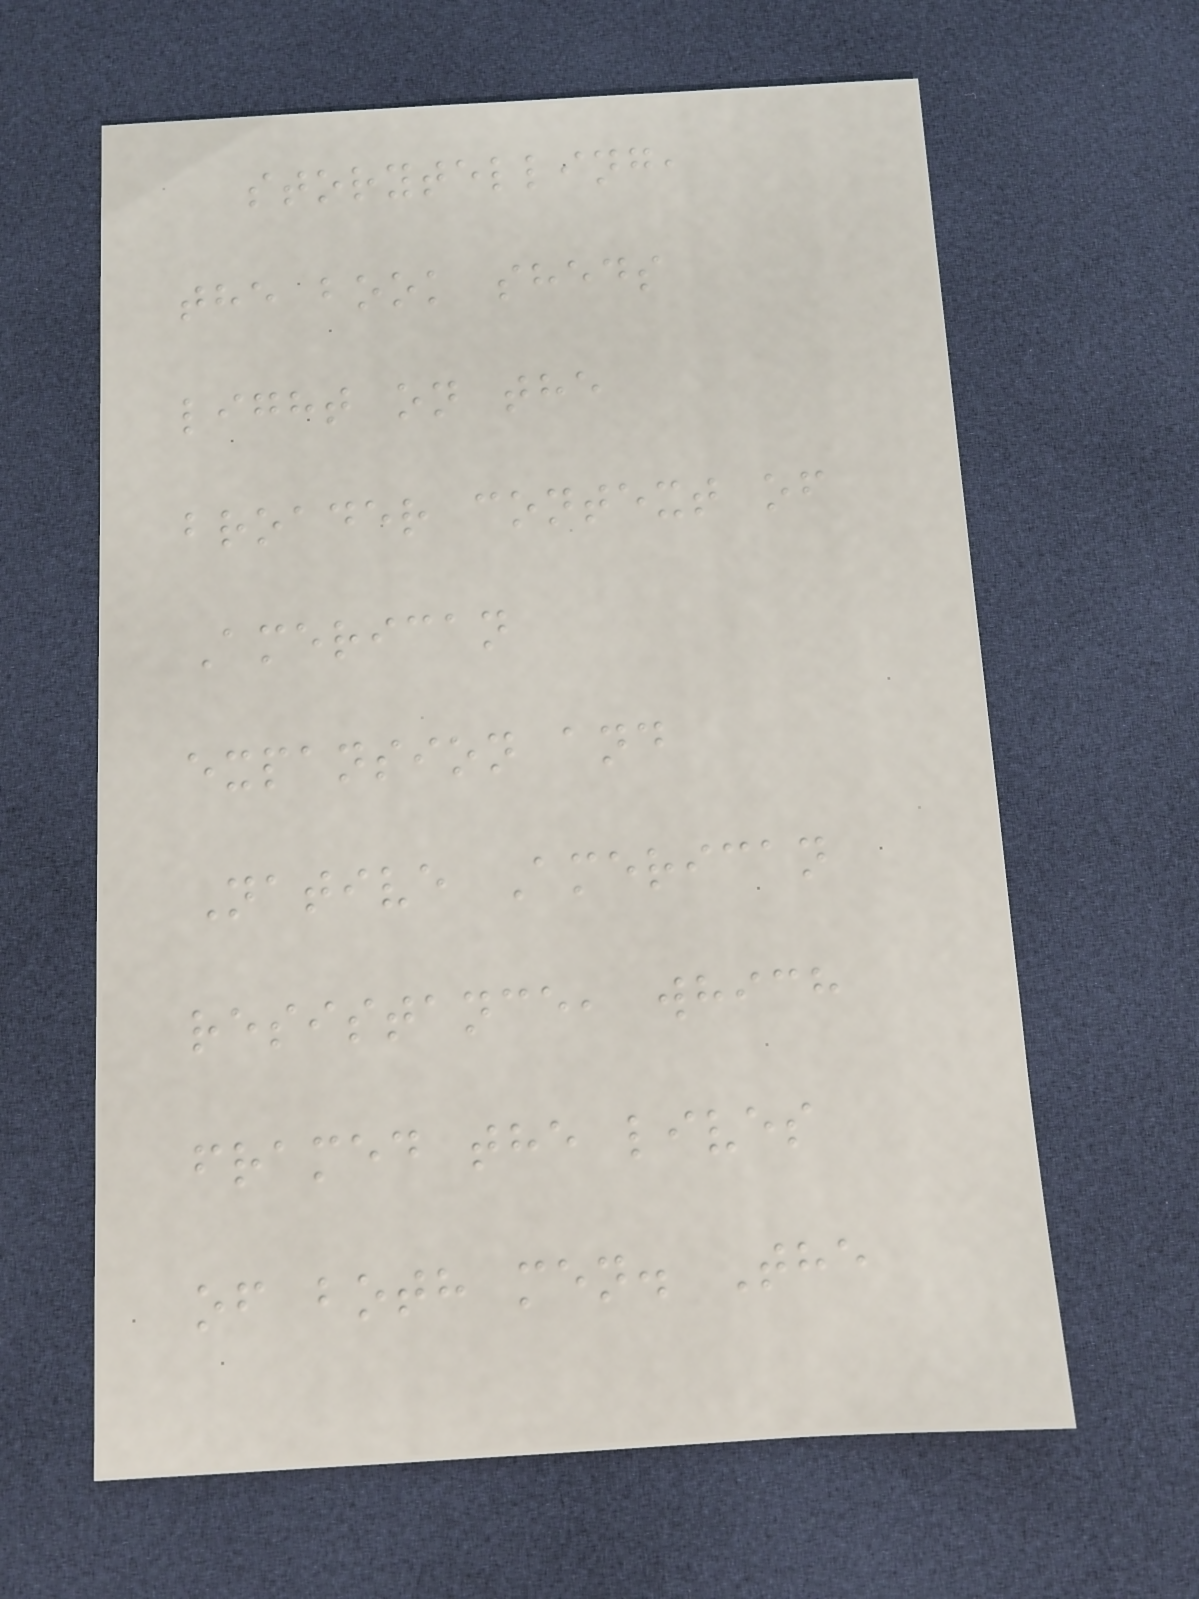storytelling,
the book sheds
light on the
broader context of
American
expansion and
Native American
resistance, which
framed the lives
of both men. The
